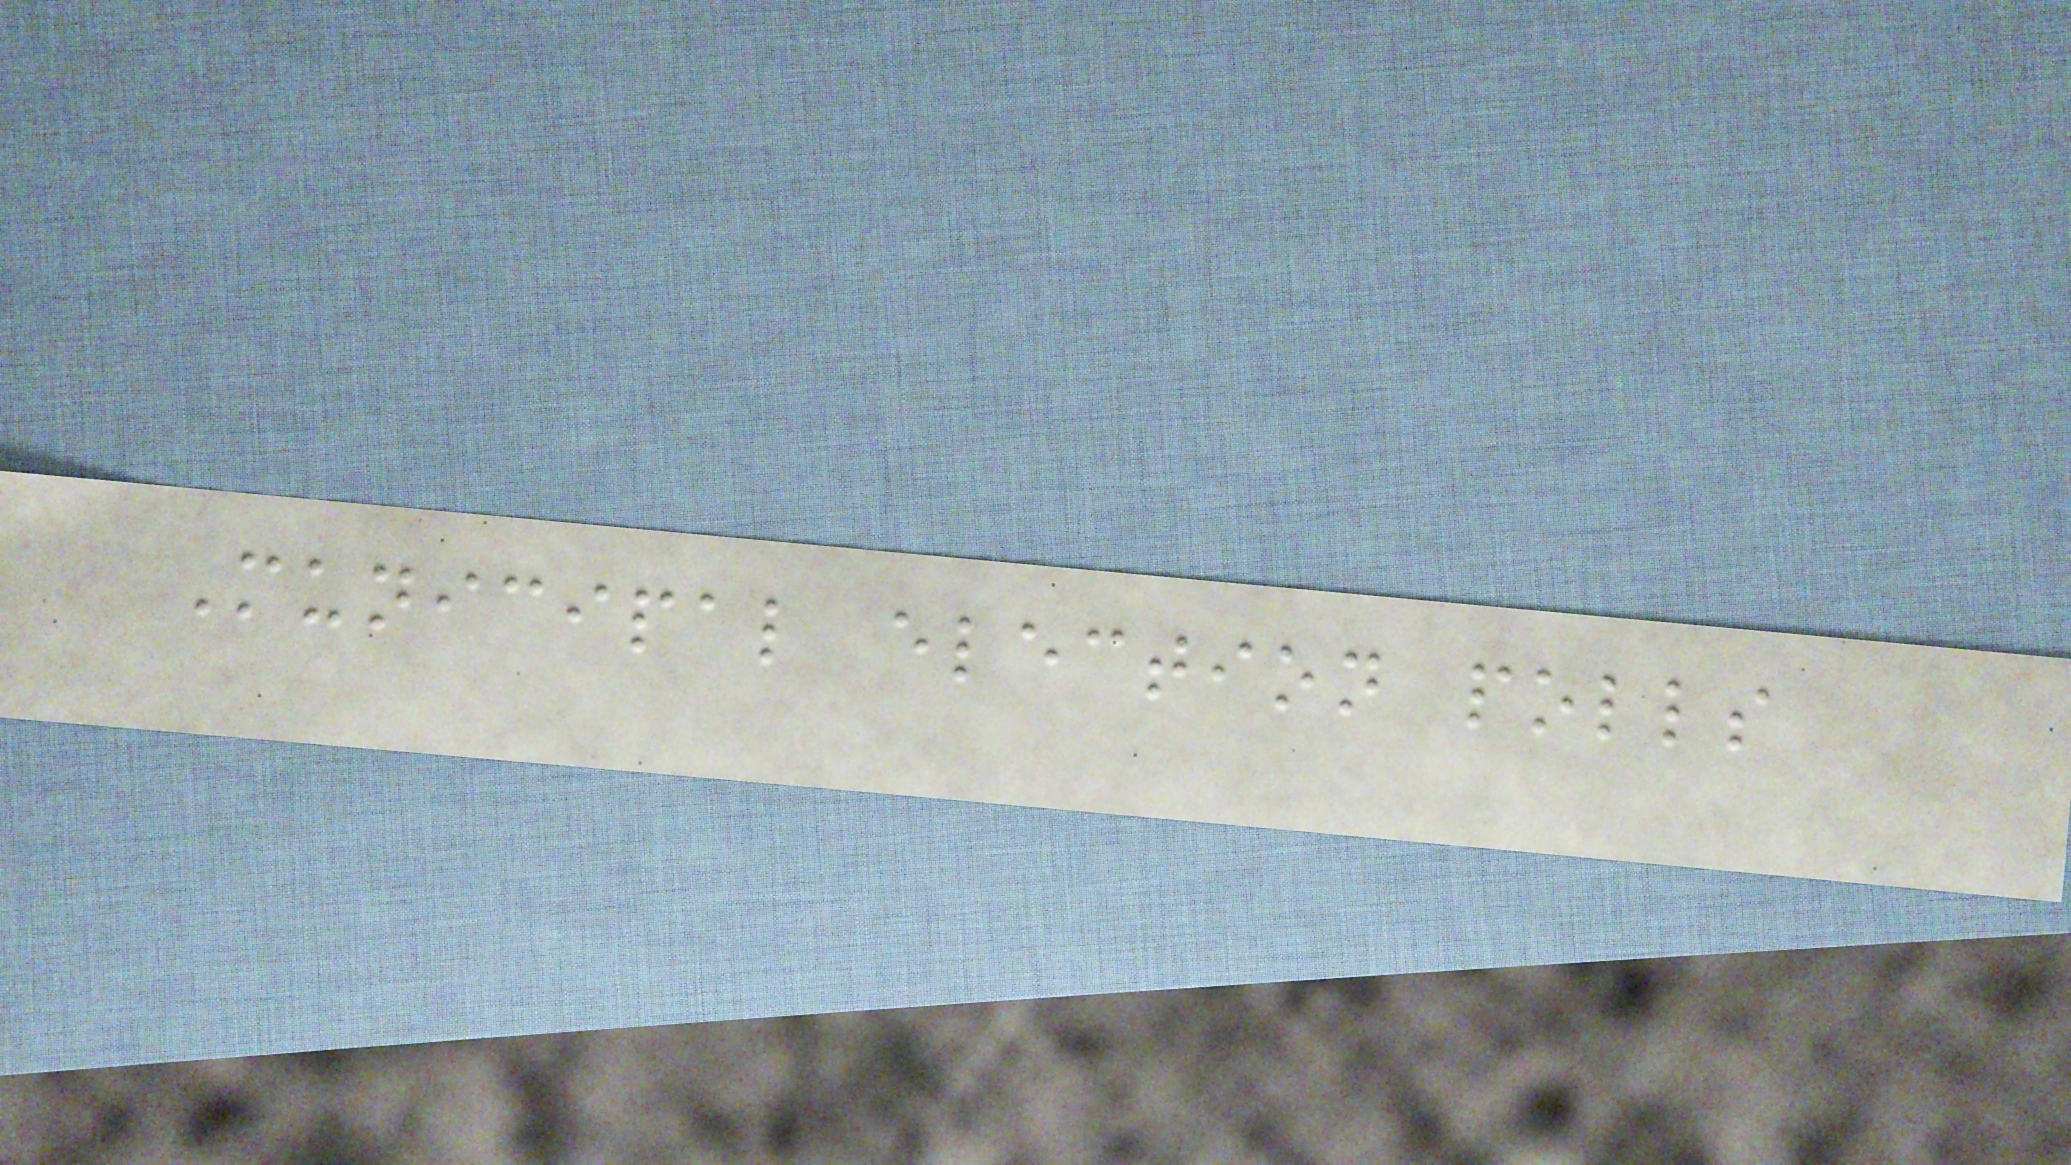Municipal election polls
